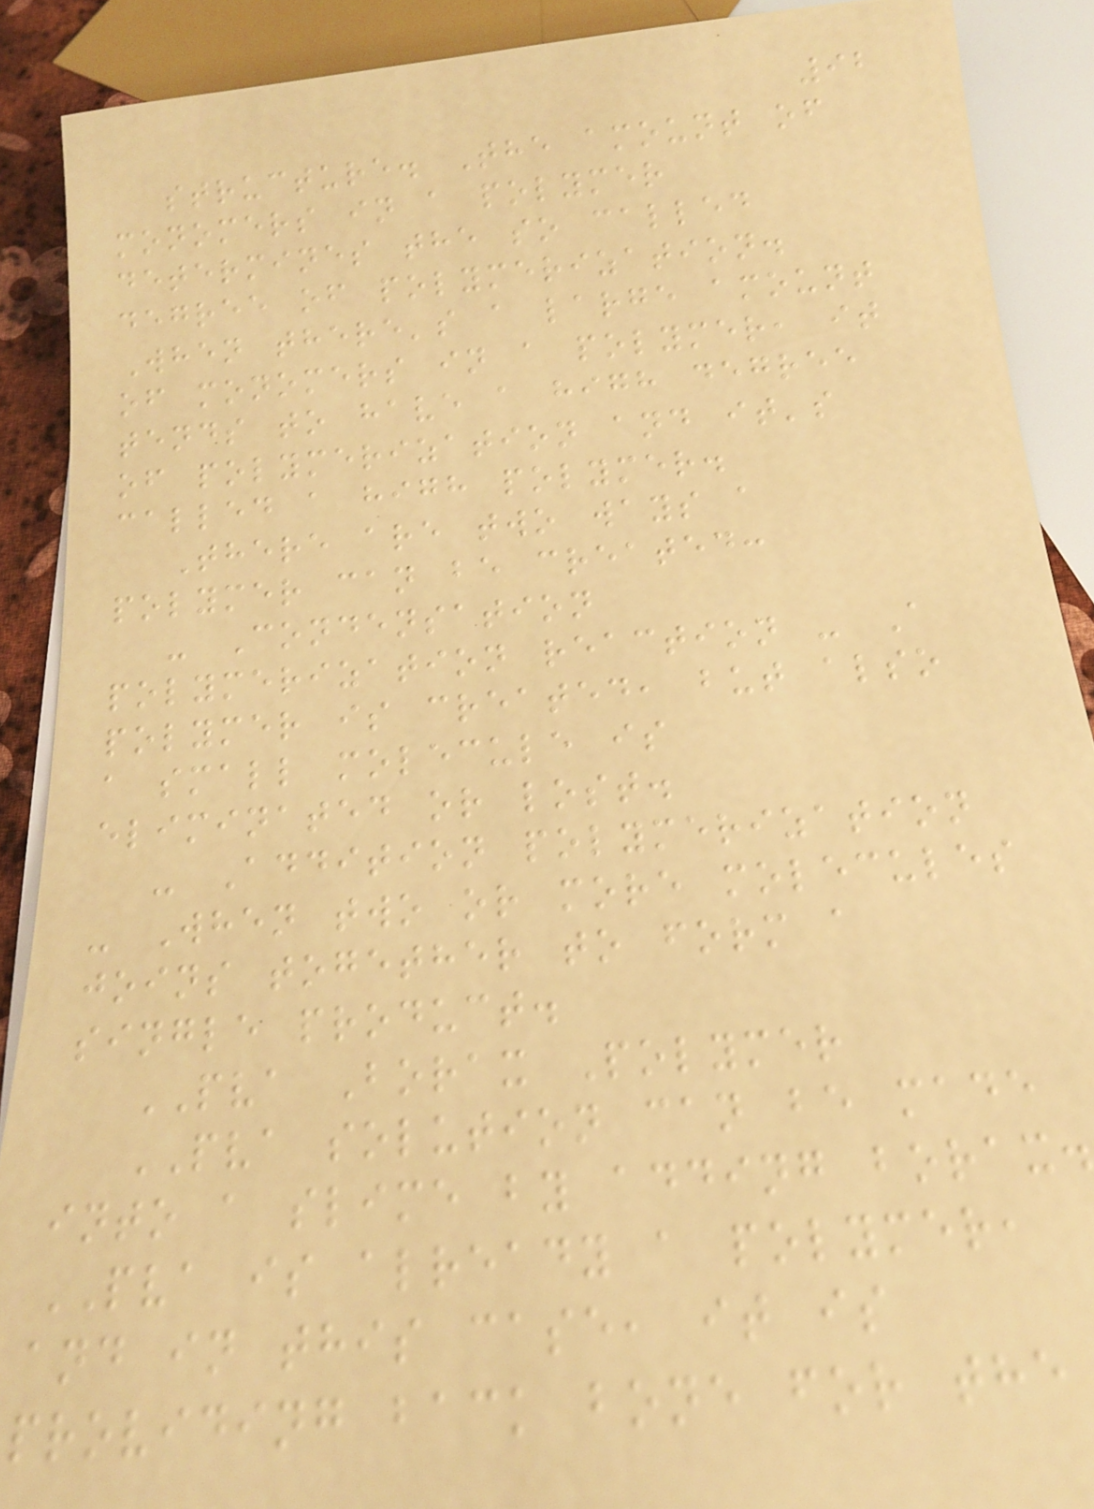92
structure. The amount of
monomers in a polymer
determines the so called
degree of polymerization.
When there's a large amount
of monomers in a polymer, it
tends to have a high degree
of polymerization and it's
called a high polymer.
There are two ways a
polymer can be created:
- Condensation
polymerization reaction - A
polymer is created, but also
a small molecule is
eliminated or lost.
- Addition polymerization
- When two or more molecules
joins together to form a
single product.
PVA Borax Polymer
PVA solution can be made
into a slime by adding borax.
PVA is already a polymer,
and in this case, it is
providing back bone for the
